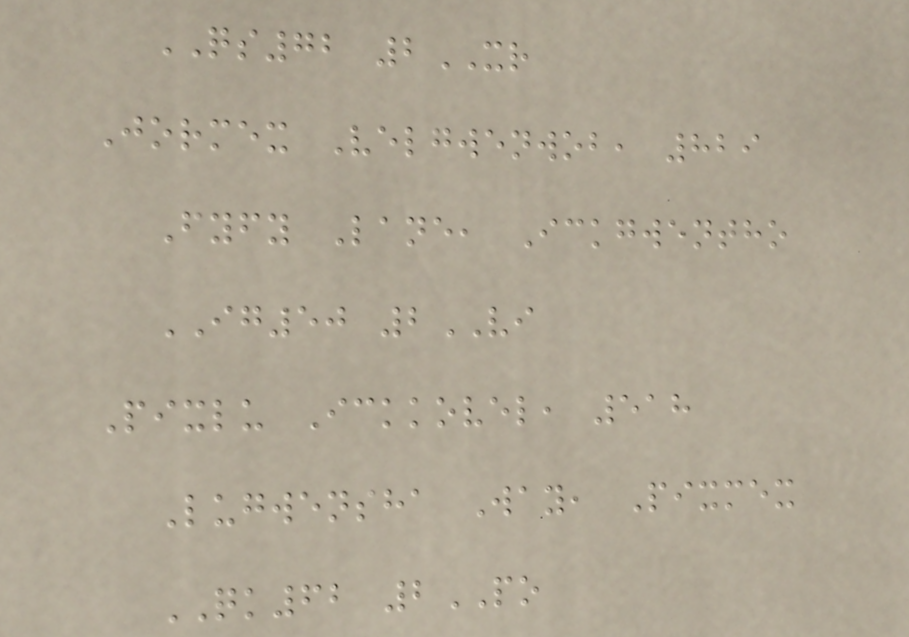QS72 2XR
Jormex Velgwenwob, 829
Fyfy Lane, Ickgwentho
IG50 2VI
Pixlu Ickkovel, 518
Lugwensha Way, Pixmex
QK62 2PO
